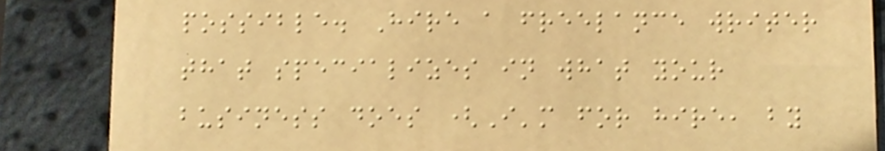possible. Hire a freelance writer
that specializes in what your
business does (I'm for hire, by
